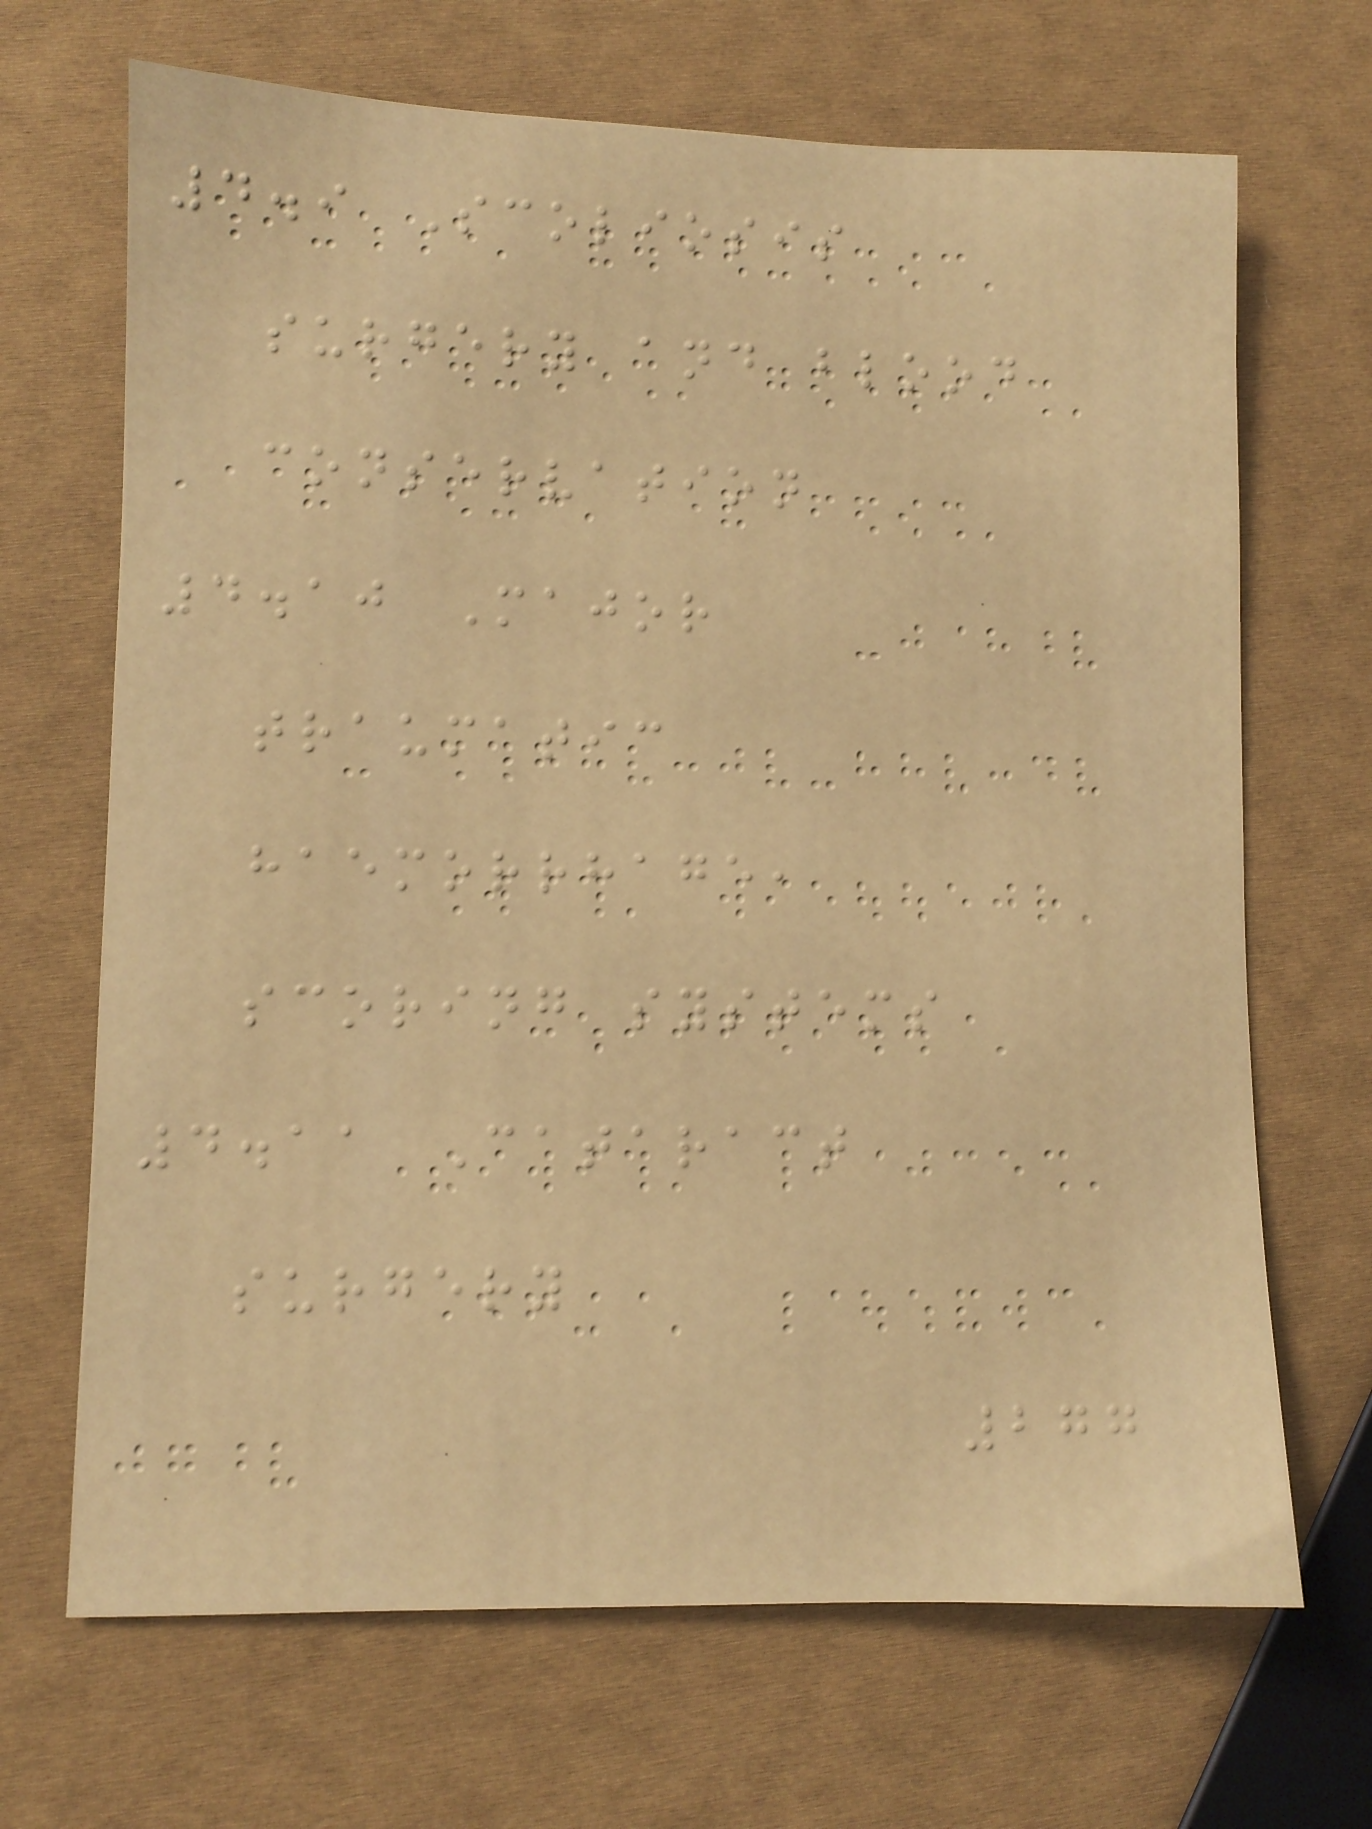4.9 Scoliosis
surgery and blood
conservation
4.10 Major
traumatic
haemorrhage,
scoring systems
4.11 Cataract
surgery
277
